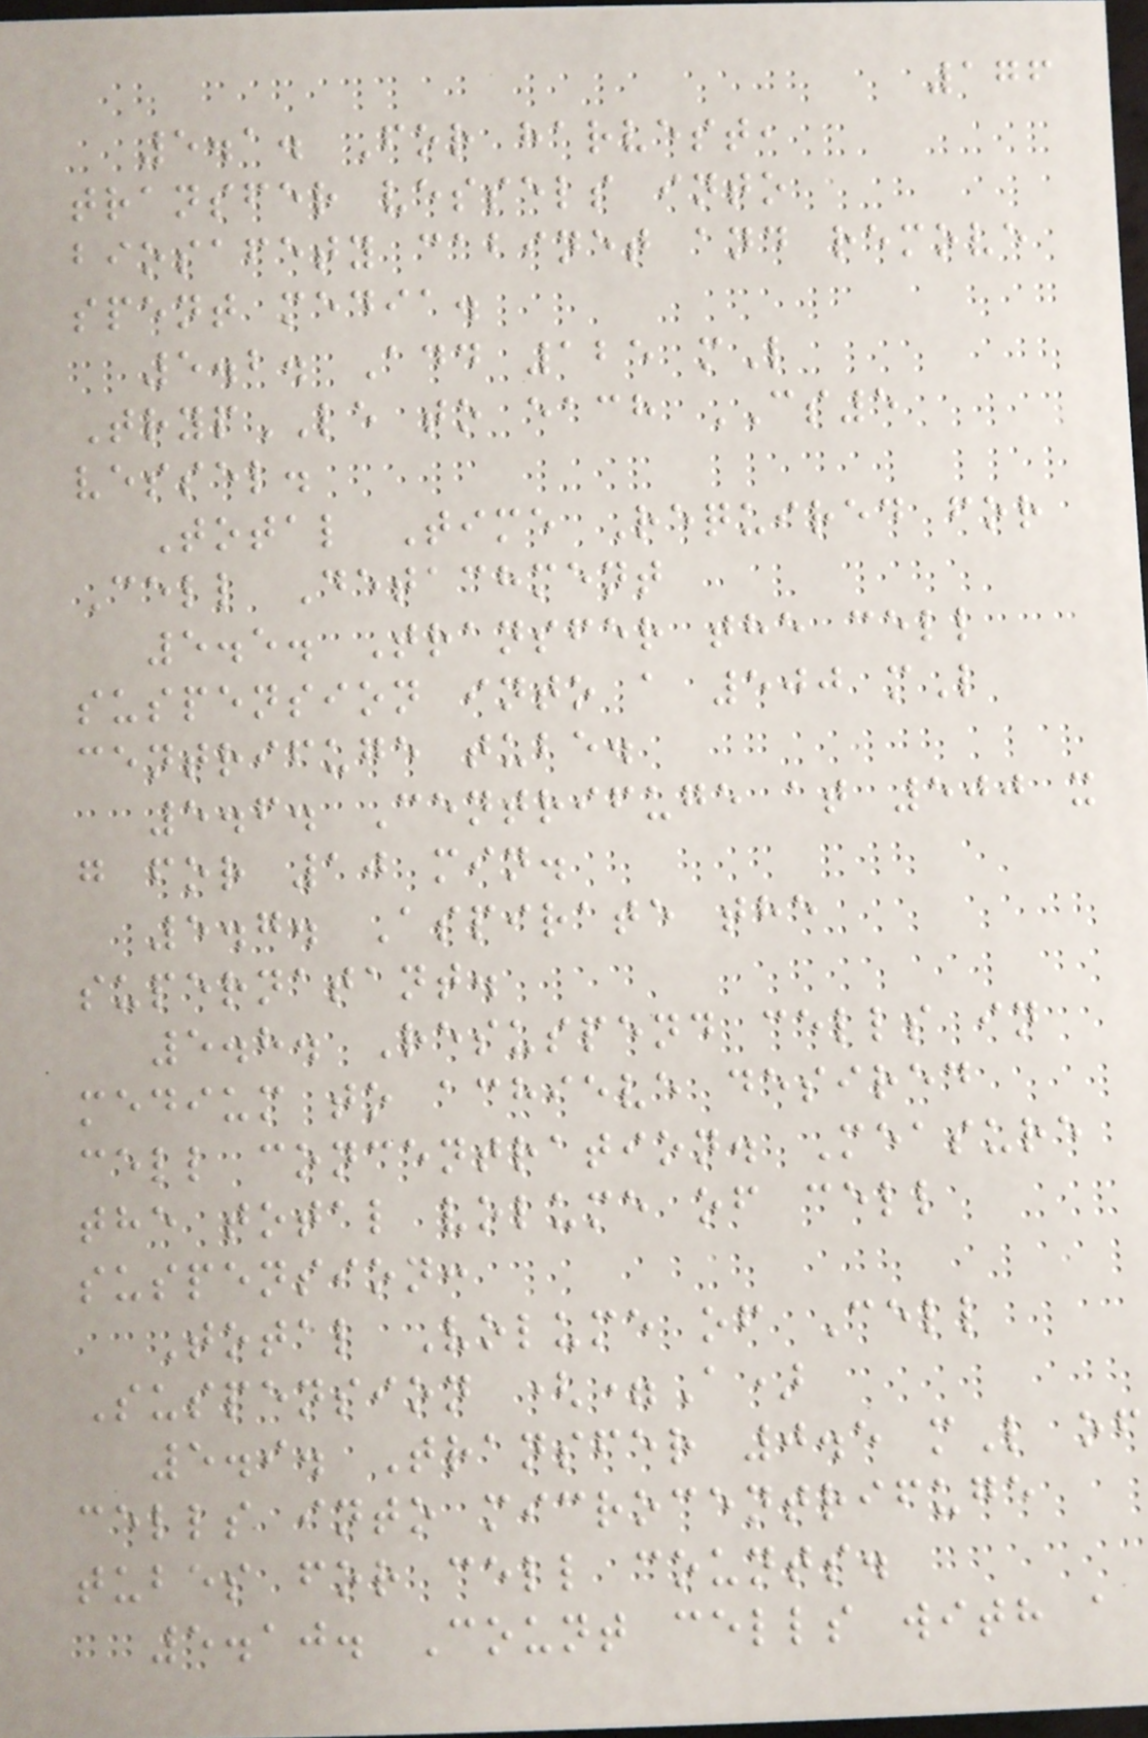176
5.1. For harvest,
transfer vessels into
biosafety cabinet and remove
spent media.
5.2. Add 125 mL
TrypLE to each CS5
vessel.
Total Time Required for
Cell Detachment
5.5. Transfer the cell
suspension into a 500 mL
centrifuge tube.
5.6. Centrifuge at 500 x
g for 10 min.
5.7. Aspirate the
supernatant.
5.8. Resuspend cells in
medium to achieve desired
cell concentration. Measure
the total volume of cell
suspension:
Total Volume of Cell
Suspension (=A)
5.9. Transfer 0.5 mL of
cells into microcentrifuge
tubes for cell counts.
5.10. Count cells with a
